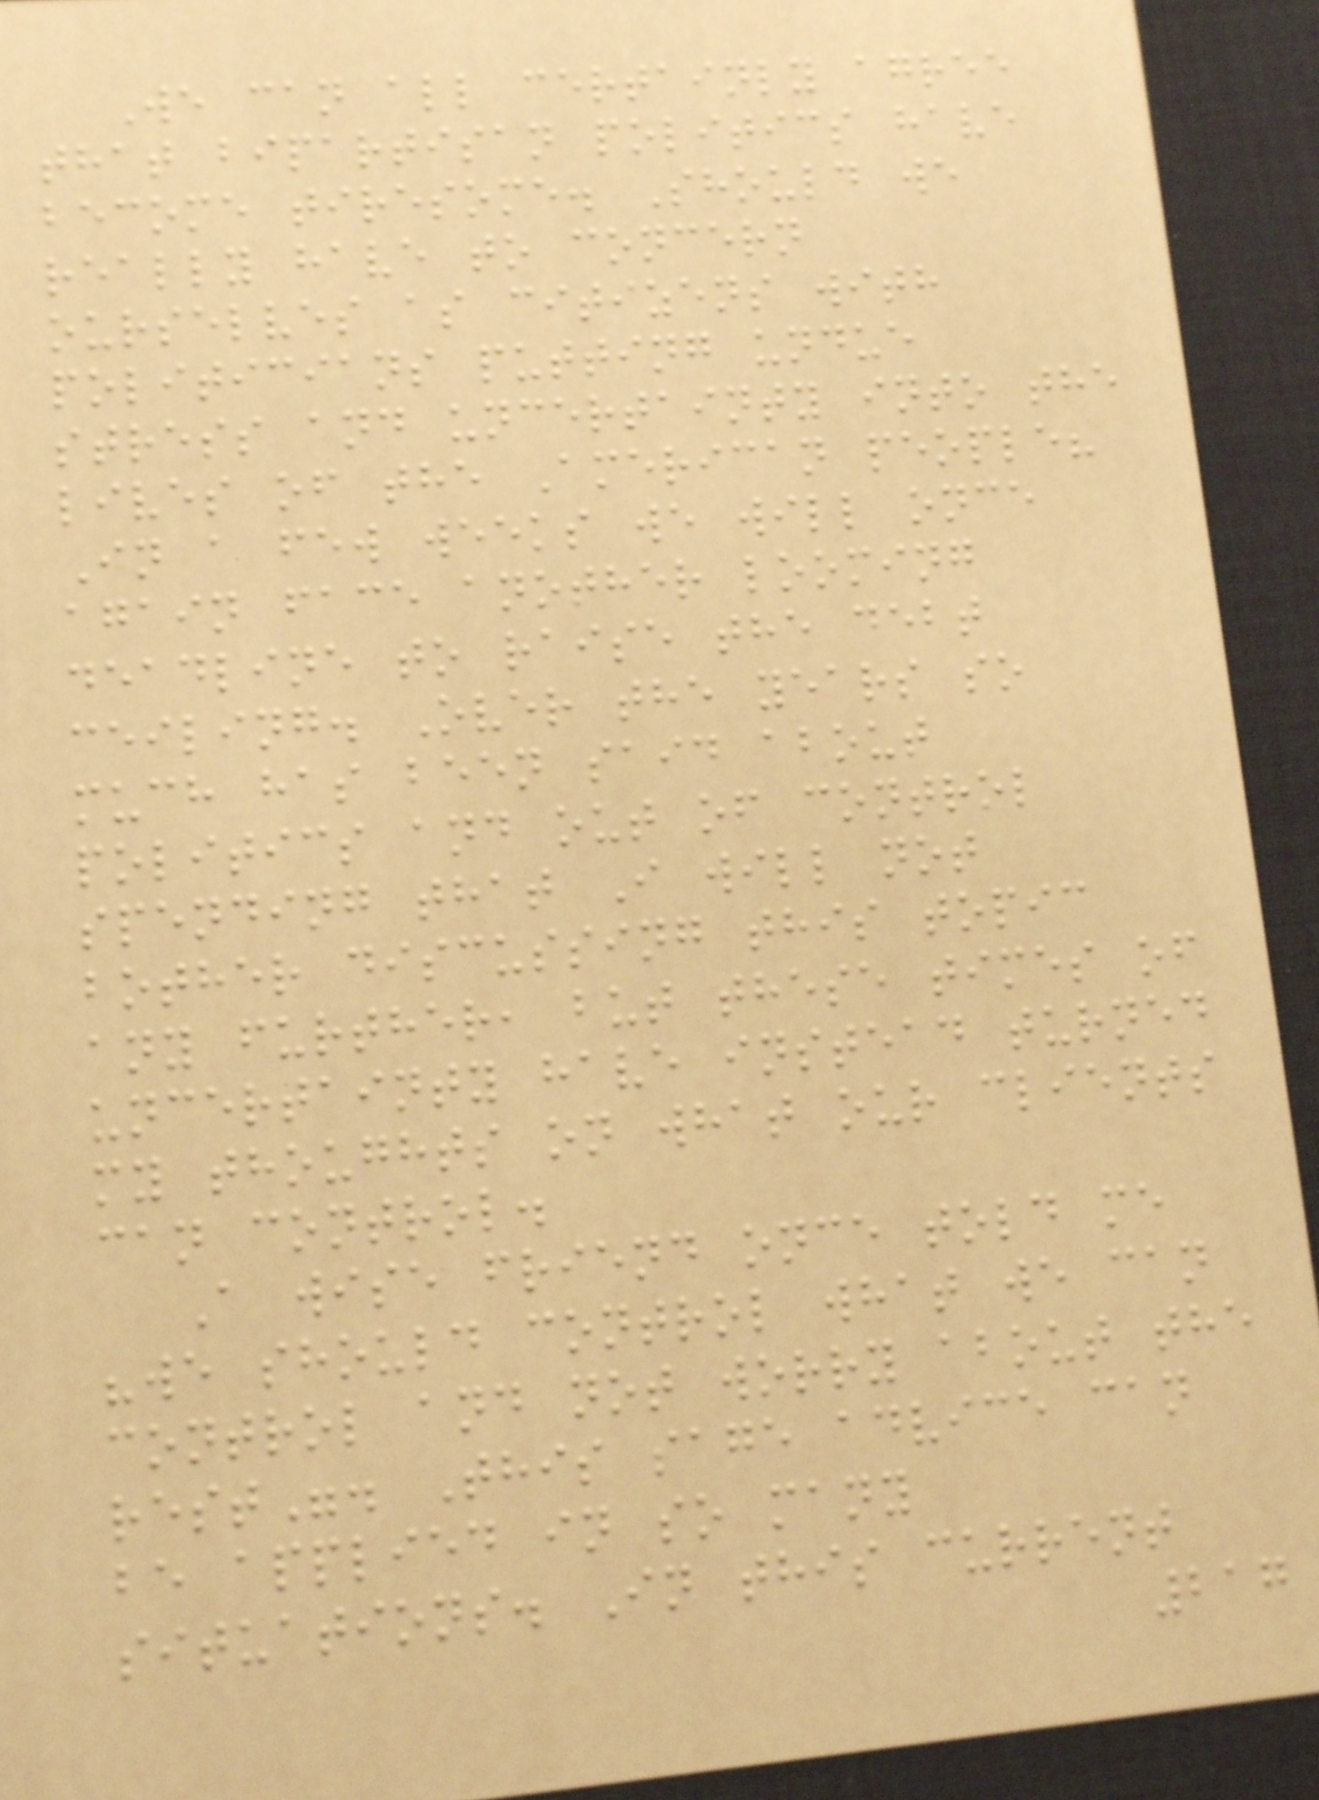We can all certainly agree
that bipartisan politics have
become tiresome. Should we
really have to concern
ourselves as citizens with
politicians putting undue
stress and uncertainty into the
lives of the American people?
In a few weeks we will once
again face another looming
deadline to raise the debt
ceiling. Over the years so
much has been said about
politics and out of control
spending that I will not
bother discussing this topic
any further, but these times of
uncertainty have instead turned
my thoughts on what our clients
can control.
A wise friend once told me
"we should control what we can
control and not worry about the
rest". This sage advice can
be applied in so many
situations. In this current
217
